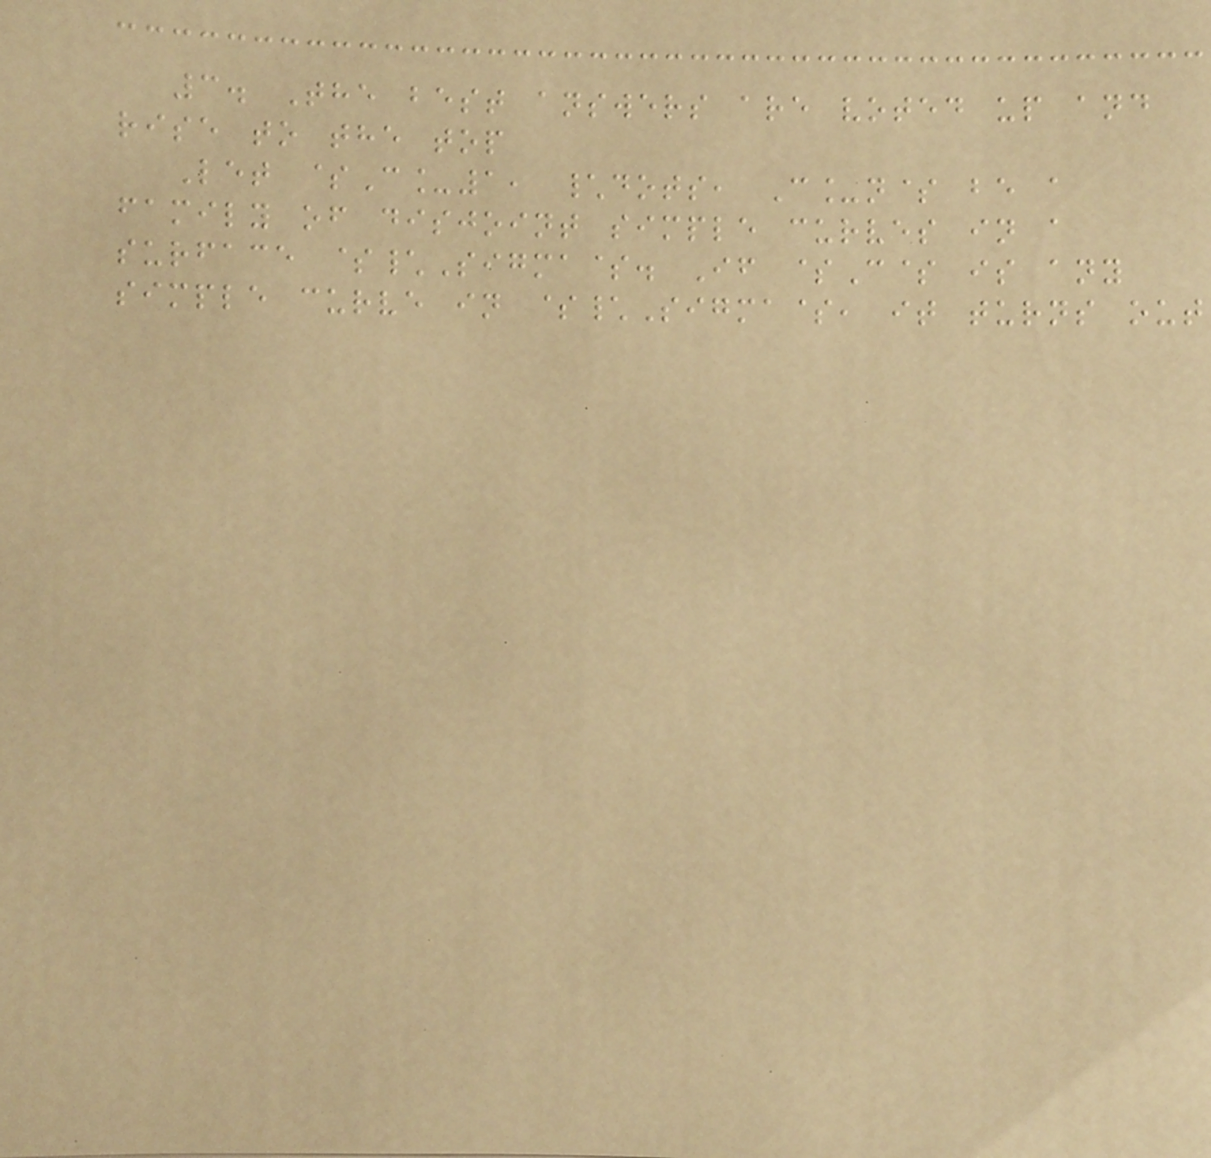3. The best answers are voted up and
rise to the top
Let $C_1, \dots, C_n$ be a
family of disjoint simple curves in a
surface $\Sigma$. If $C$ is any
simple curve in $\Sigma$, it turns out
